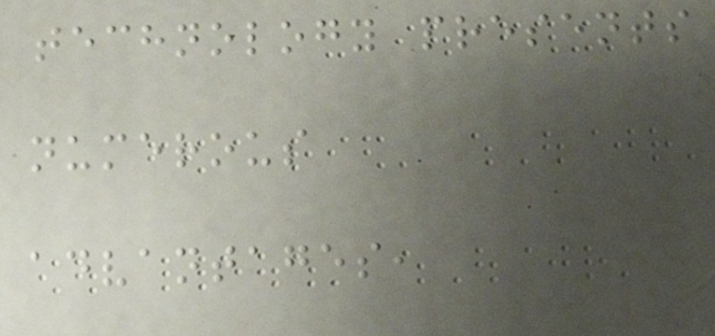technology presents
numerous
advantages,
